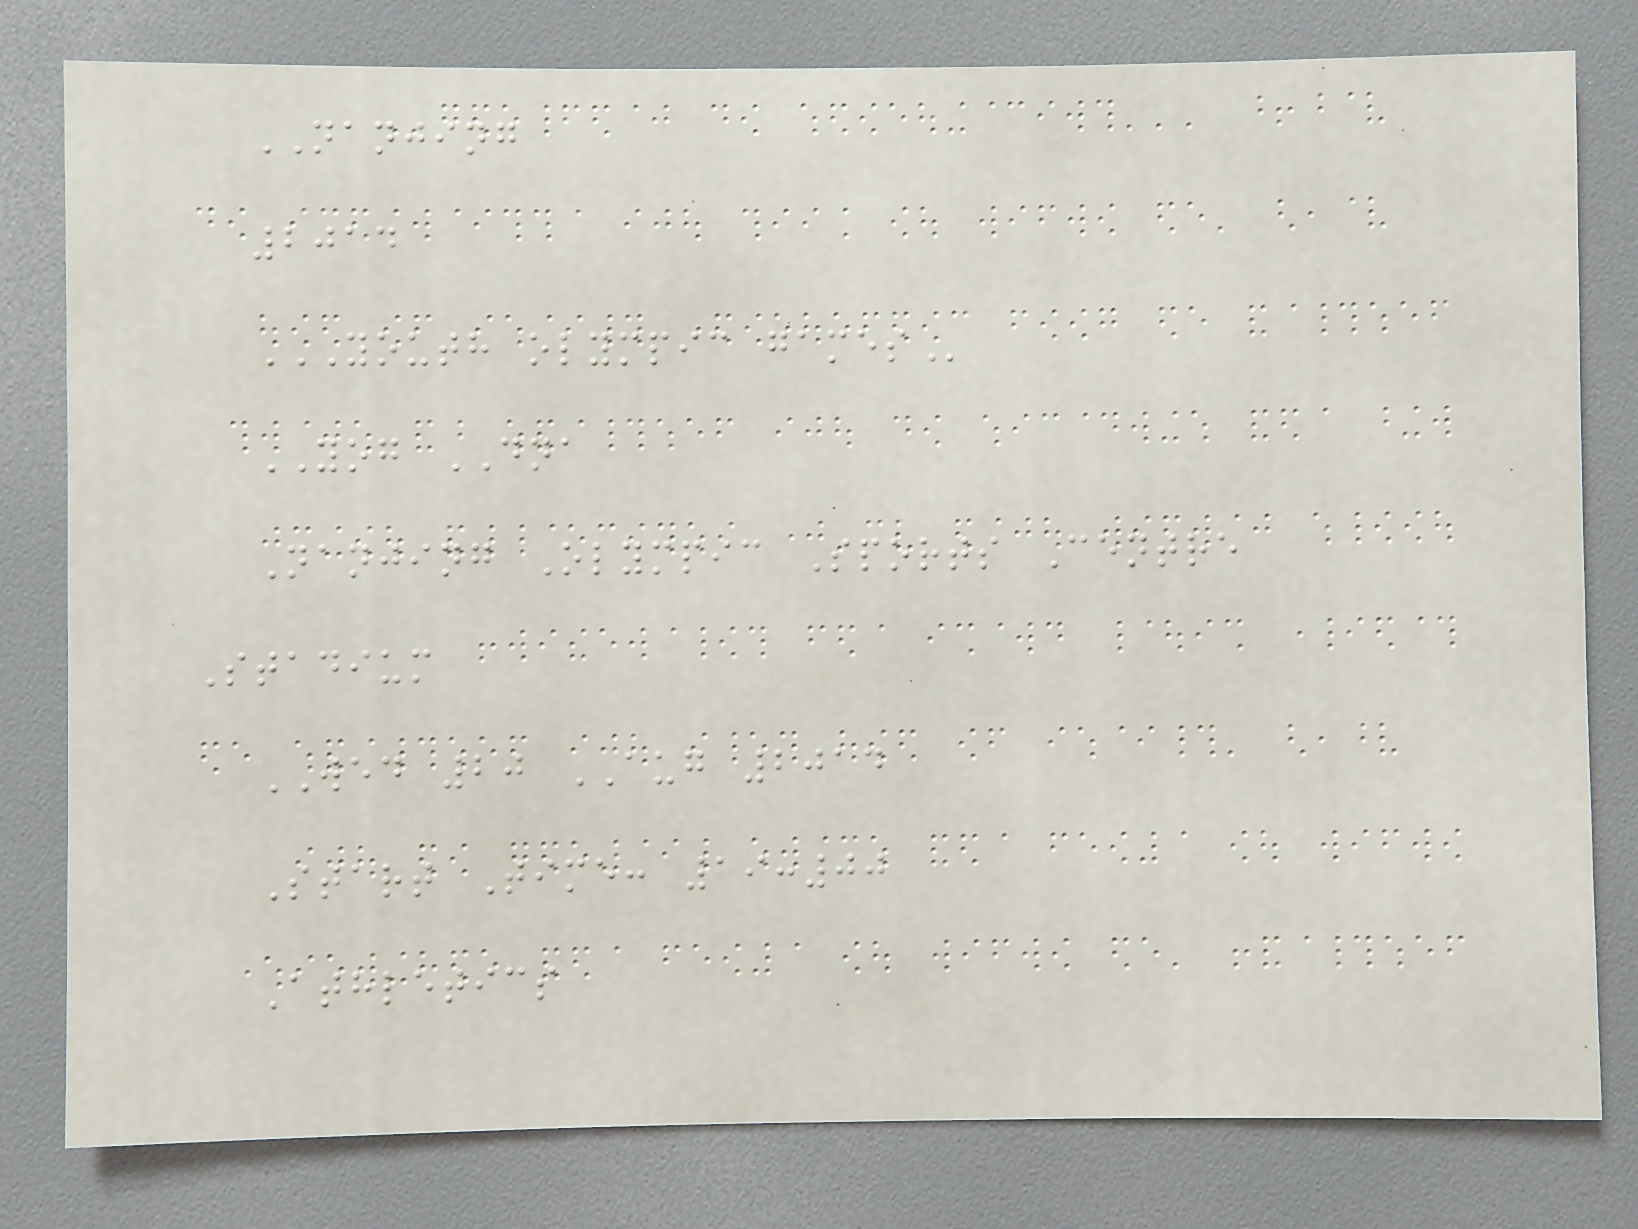NANJING
2014
YOUTH OLYMPIC GAMES
YOG DNA
Nanjing Olympic Sports Centre
Stadium
WED 20 AUG 2014
Start Time: 19:00
Athletics
